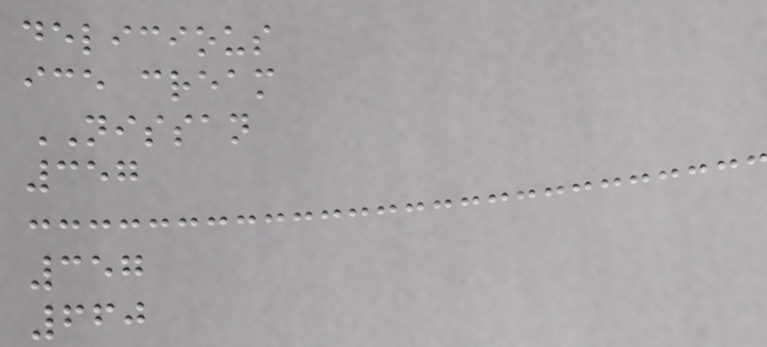delicious
ice cream
NISSAN
357
357
660
